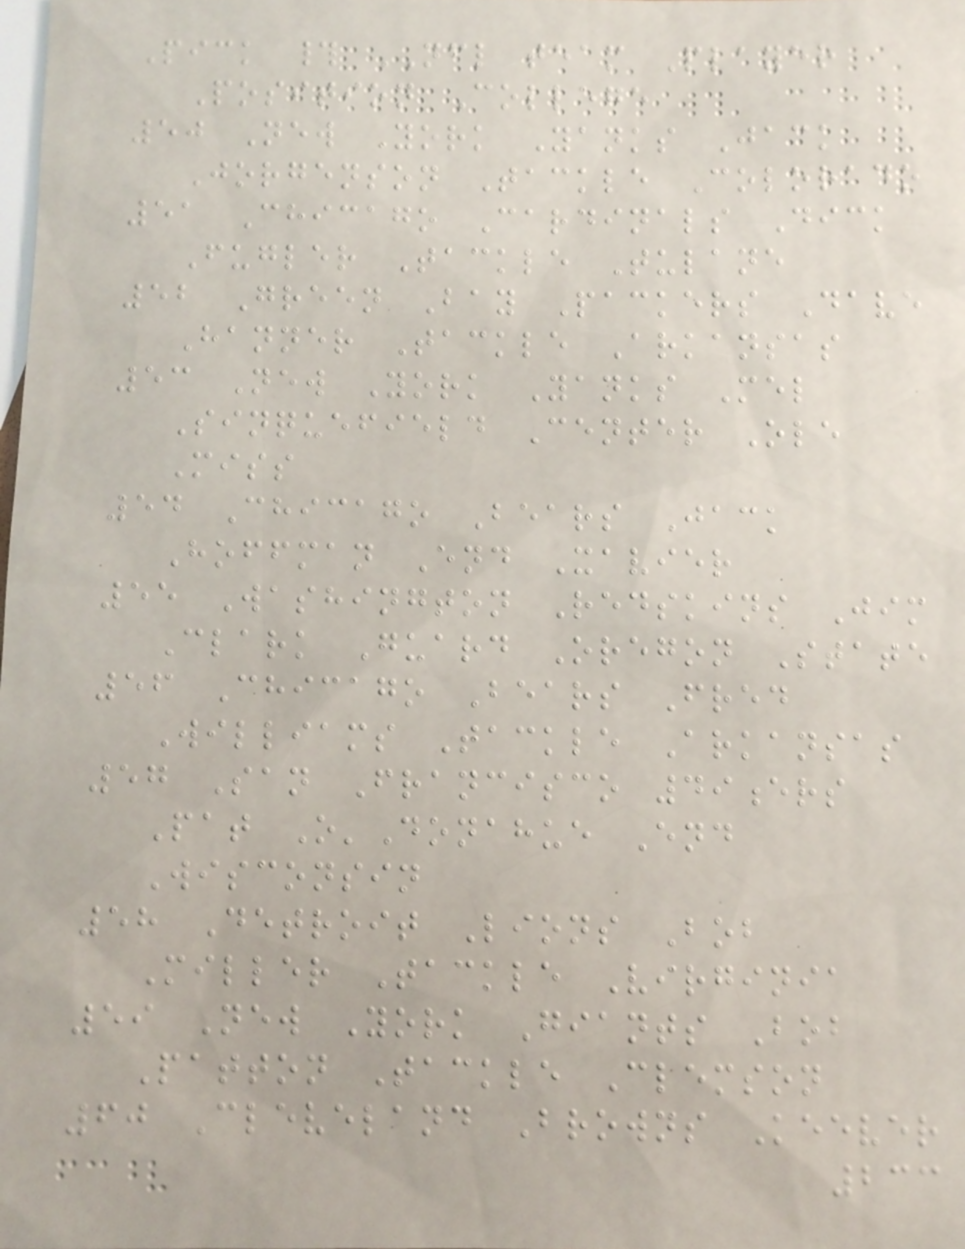Pick # NFL team Player
Position College
50 New York Yanks Jack
Jorgenson Tackle Colorado
51 Chicago Cardinals Dick
Fugler Tackle Tulane
52 Green Bay Packers Dave
Hanner Tackle Arkansas
53 New York Yanks Mel
Sinquefield Center Ole
Miss
54 Chicago Bears Jack
Hoffman End Xavier
55 Washington Redskins Jim
Clark Guard Oregon State
56 Chicago Bears Fred
Williams Tackle Arkansas
57 San Francisco 49ers
Pat O'Donahue End
Wisconsin
58 Detroit Lions Bob
Miller Tackle Virginia
59 New York Giants Bob
Patton Tackle Clemson
60 Cleveland Browns Keever
233
